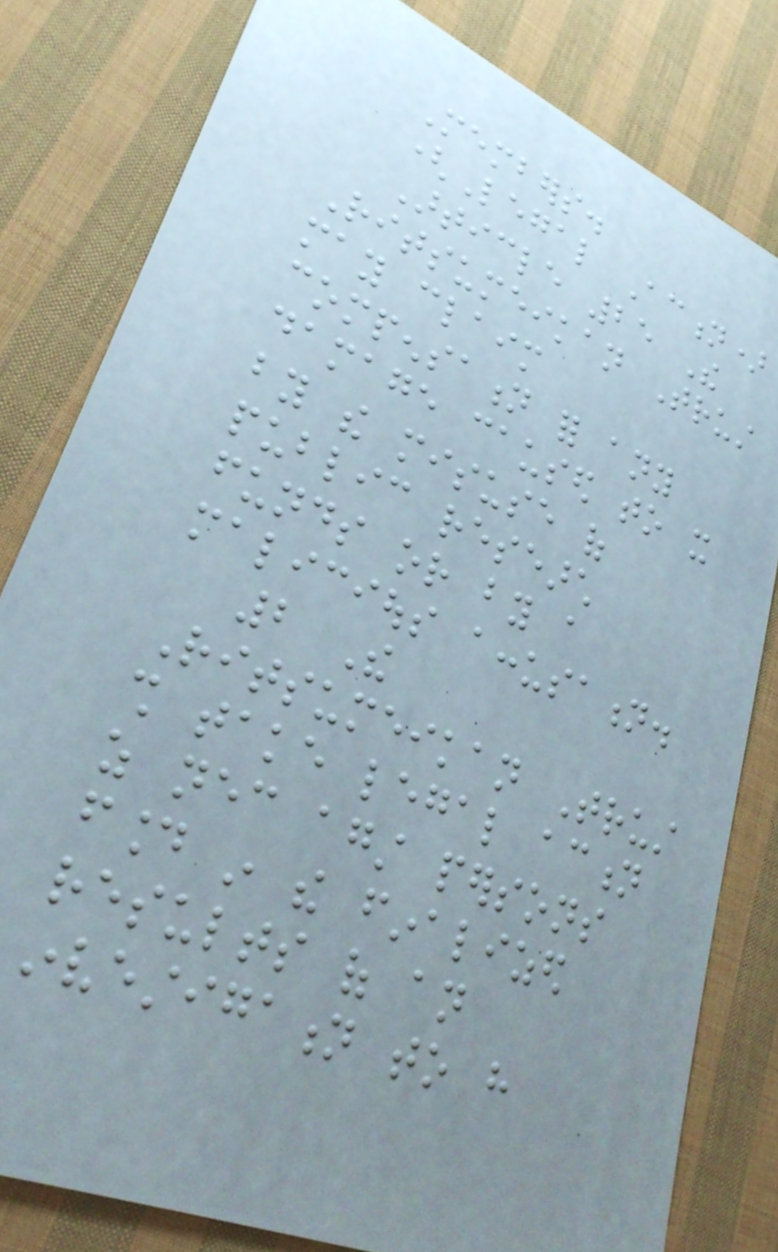Members.
(Legal Action)
Article 25 The
Ritsumeikan Trust
may claim
compensation for any
damage caused to it
by the misuse of
public research
funds or by a
malicious accusation.
2 The
Ritsumeikan Trust
shall take legal action
as necessary against persons
found in the finalized
results of an
investigation to have
